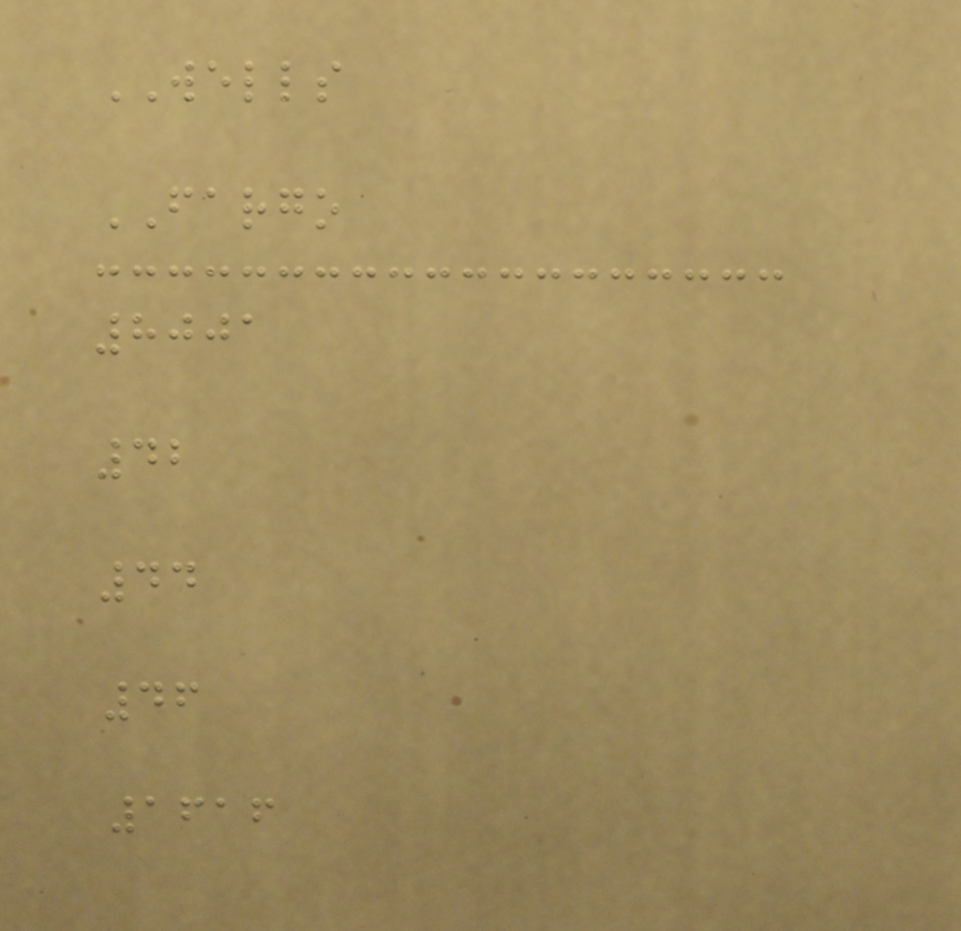WELLS
FARGO
8001
42
44
46
1616
